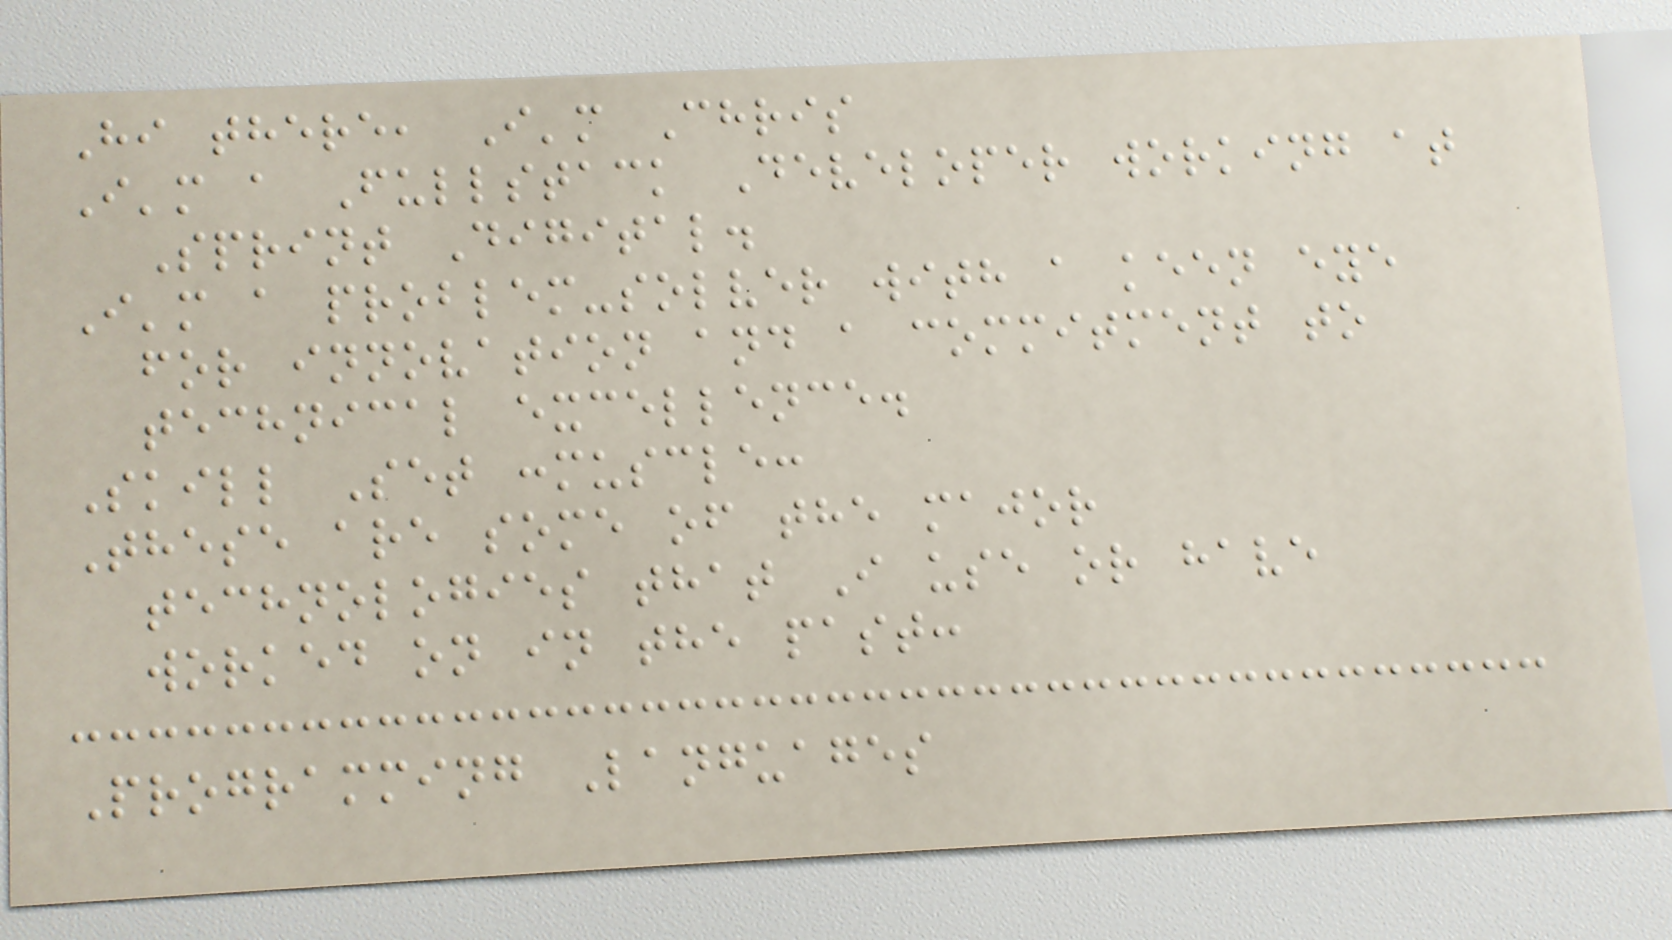Hi there, I'm Chris
I'm a Fullstack Developer working at
Sprint Digital.
I'm a problem-solver with a keen eye
for innovation and a commitment to
technical excellence.
Skill Set :muscle:
These are some of the major
technologies that I use or have
worked on in the past:
Programming Languages
